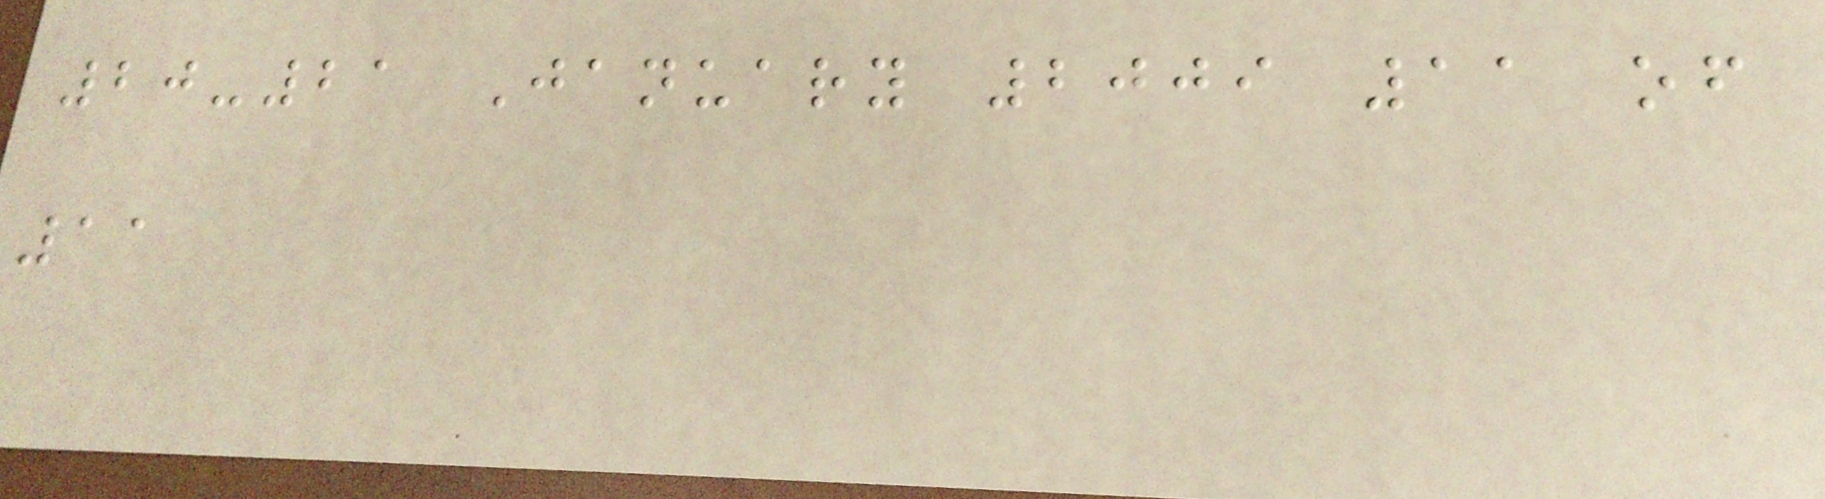20-21 January 2009 11 of
11
